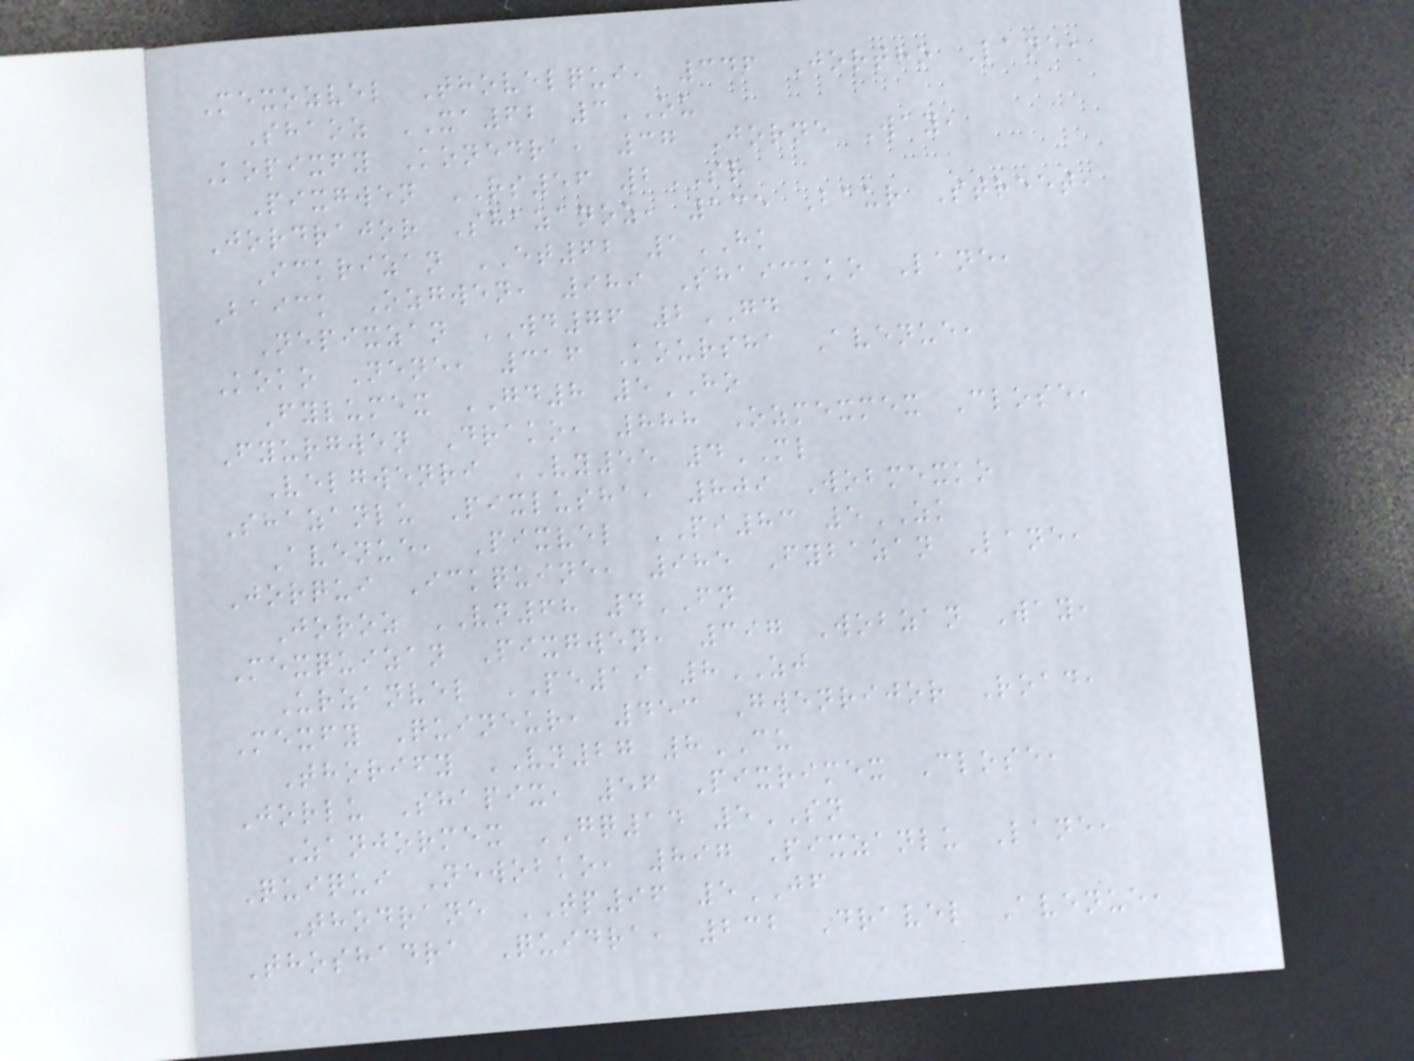Mexozvel Thovelqui, 346 Jortho Lane,
Shaoz XA62 3OU
Kopixfy Konedra, 37 Jorne Way,
Pixgwen RS56 2SR
Jordrajor Shazanoz, 135 Baur Street,
Ickrizan ET62 1HK
Baick Ozgwen, 989 Shaickko Lane,
Nepixzan WD76 2GD
Koko Nene, 316 Koursha Avenue,
Fylumex GD8 5HO
Fyurgwen Drako, 888 Ozmexmex Close,
Velgwenri VY55 4ML
Shazanlu Pixlusha, 809 Wobmexko
Avenue, Pixvel PI83 5ZK
Jorqui Ickquine, 985 Fybazan Lane,
Joroz VN68 4FN
Mexquizan Pixgwen, 397 Wobzan Way,
Urzanvel PE19 8ZJ
Mexfy Quineur, 453 Gwenrijor Road,
Thorify VN27 8CU
Jorlu Shapix, 56 Pixrimex Close,
Zanjormex GQ14 5SN
Quiqui Newobko, 897 Pixzanlu Lane,
Thodrane TP96 5JF
Thoshadra Quidra, 232 Dravel Avenue,
